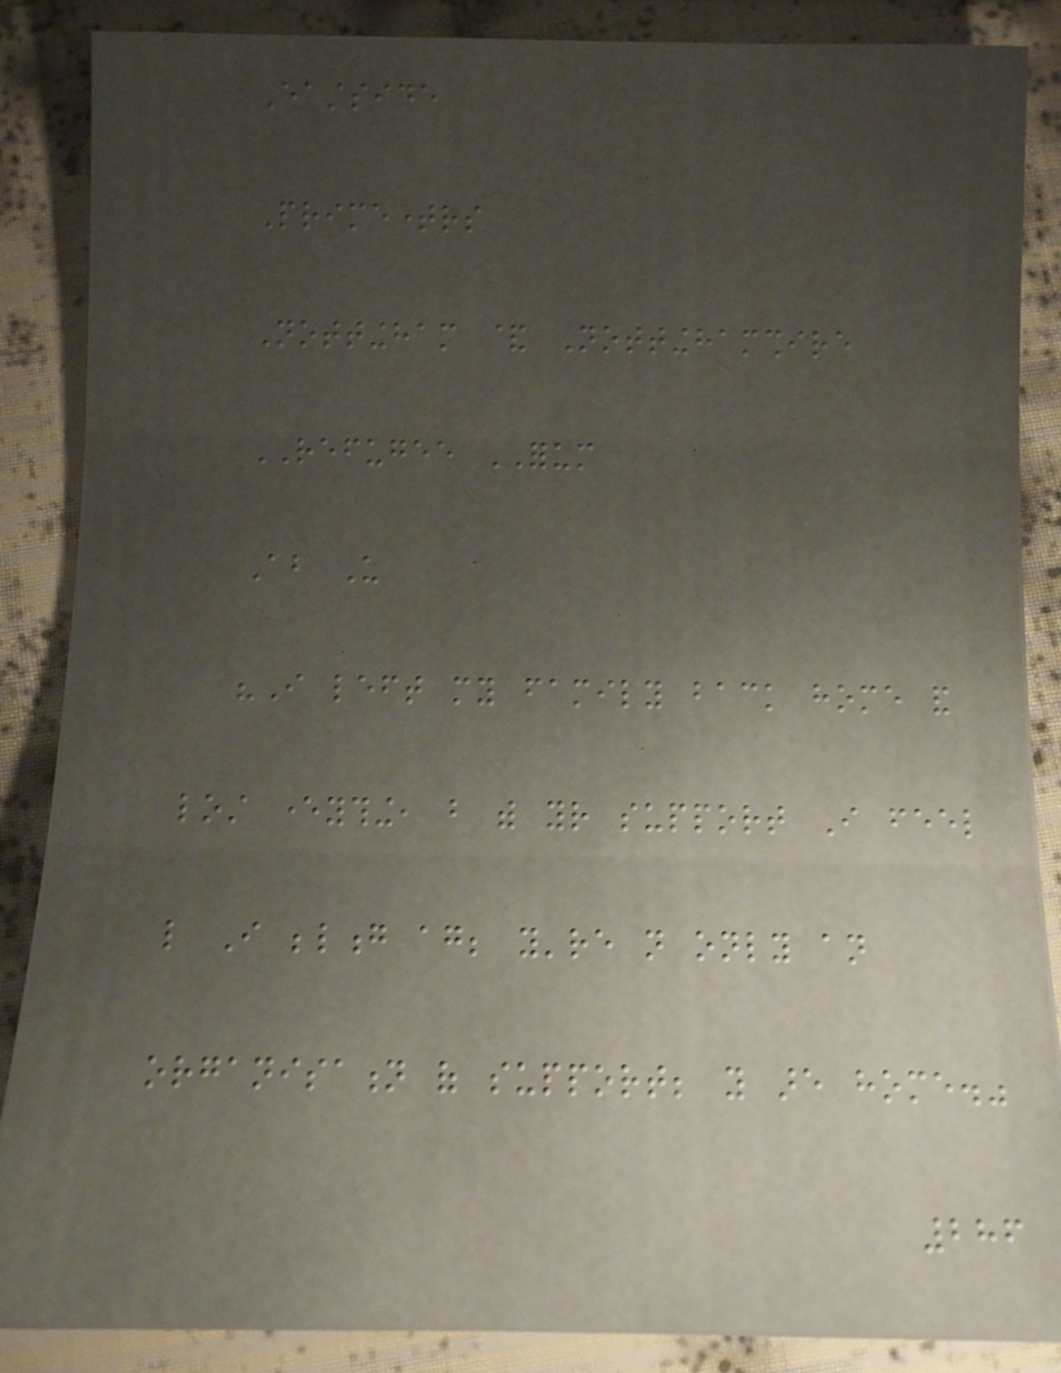Eastside
Primetimers
Nottingham & Nottinghamshire
REFUGEE FORUM
About Us
"I left my family back home and
lost everything, but with your support I feel
like I belong again; you're not only an
organisation of support; you are home."
286
